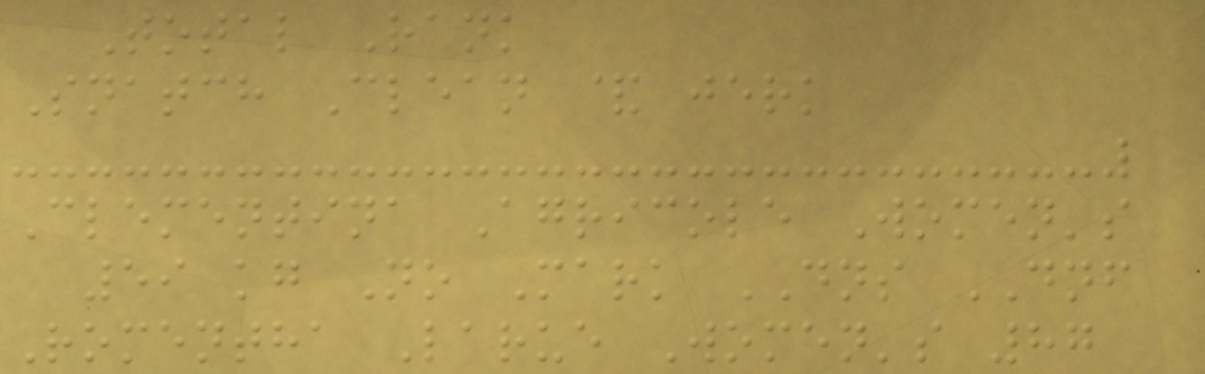Total Rank
Snatch Clean & jerk
Clementina Agricole Women's
59 kg No Mark DNS DNF
Romentha Larue Women's 87
